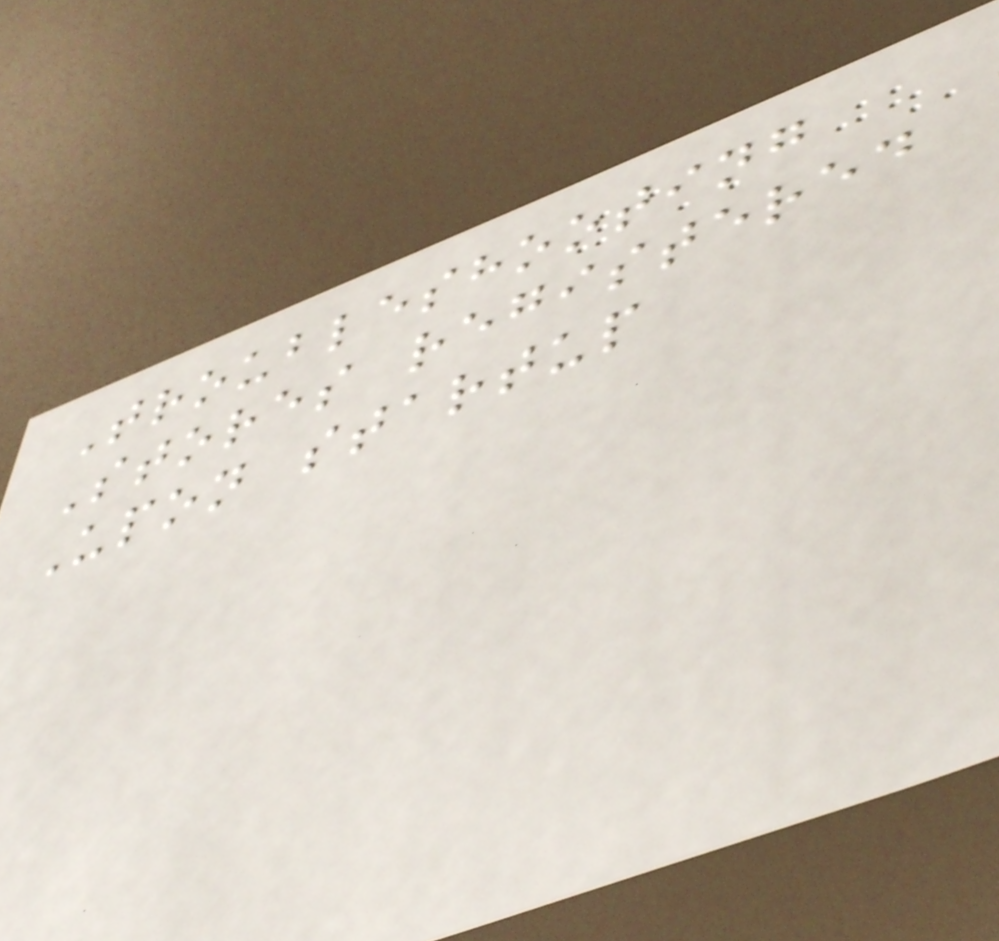Troubleshooting
Stores registered
Upon startup
